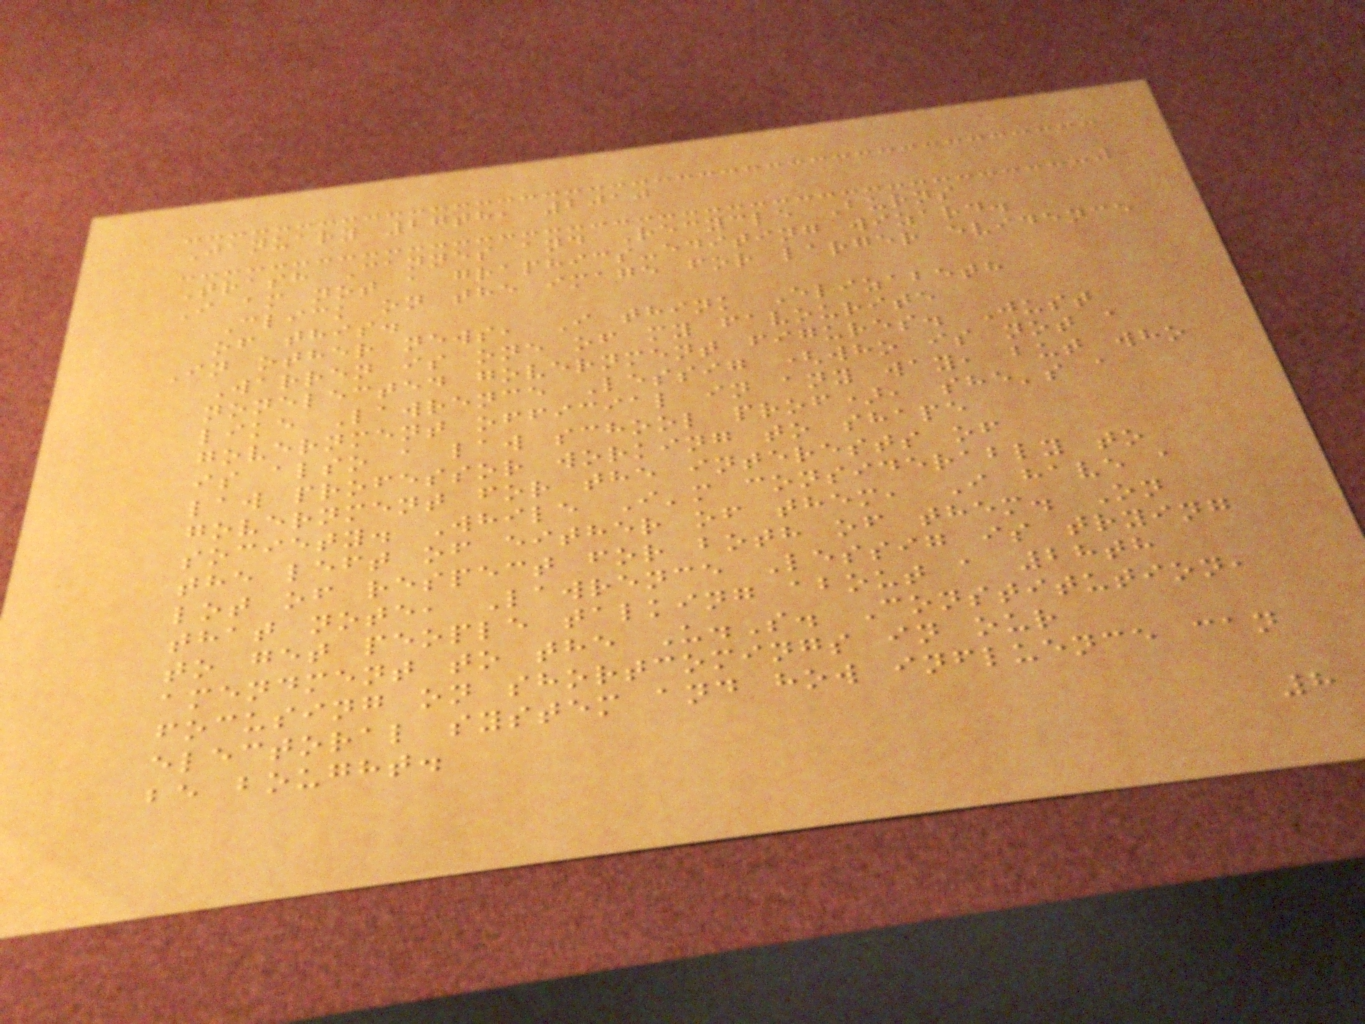January 27th, 2010
Trash Cannes and Recycle Burns
I am not a graphics-editing wizard.
Click on the image for larger evidence
of this.
In other news, I think Elizabeth
Warren is one of my favourite
nonelected government figures. Just
like Lawrence Lessig (who is not a
government official in any way, but who
is also a law school prof), she's a
law professor working to shape
government for the interests of
society. While I'm considerably to
the left of either of them, I have a
lot of respect for both of them. On
that note, Lawrence Lessig is trying
to get people talking about a 28th
amendment to the U.S. Constitution,
focusing on shortcomings in our
electoral system and how influence can
be bought.
8
